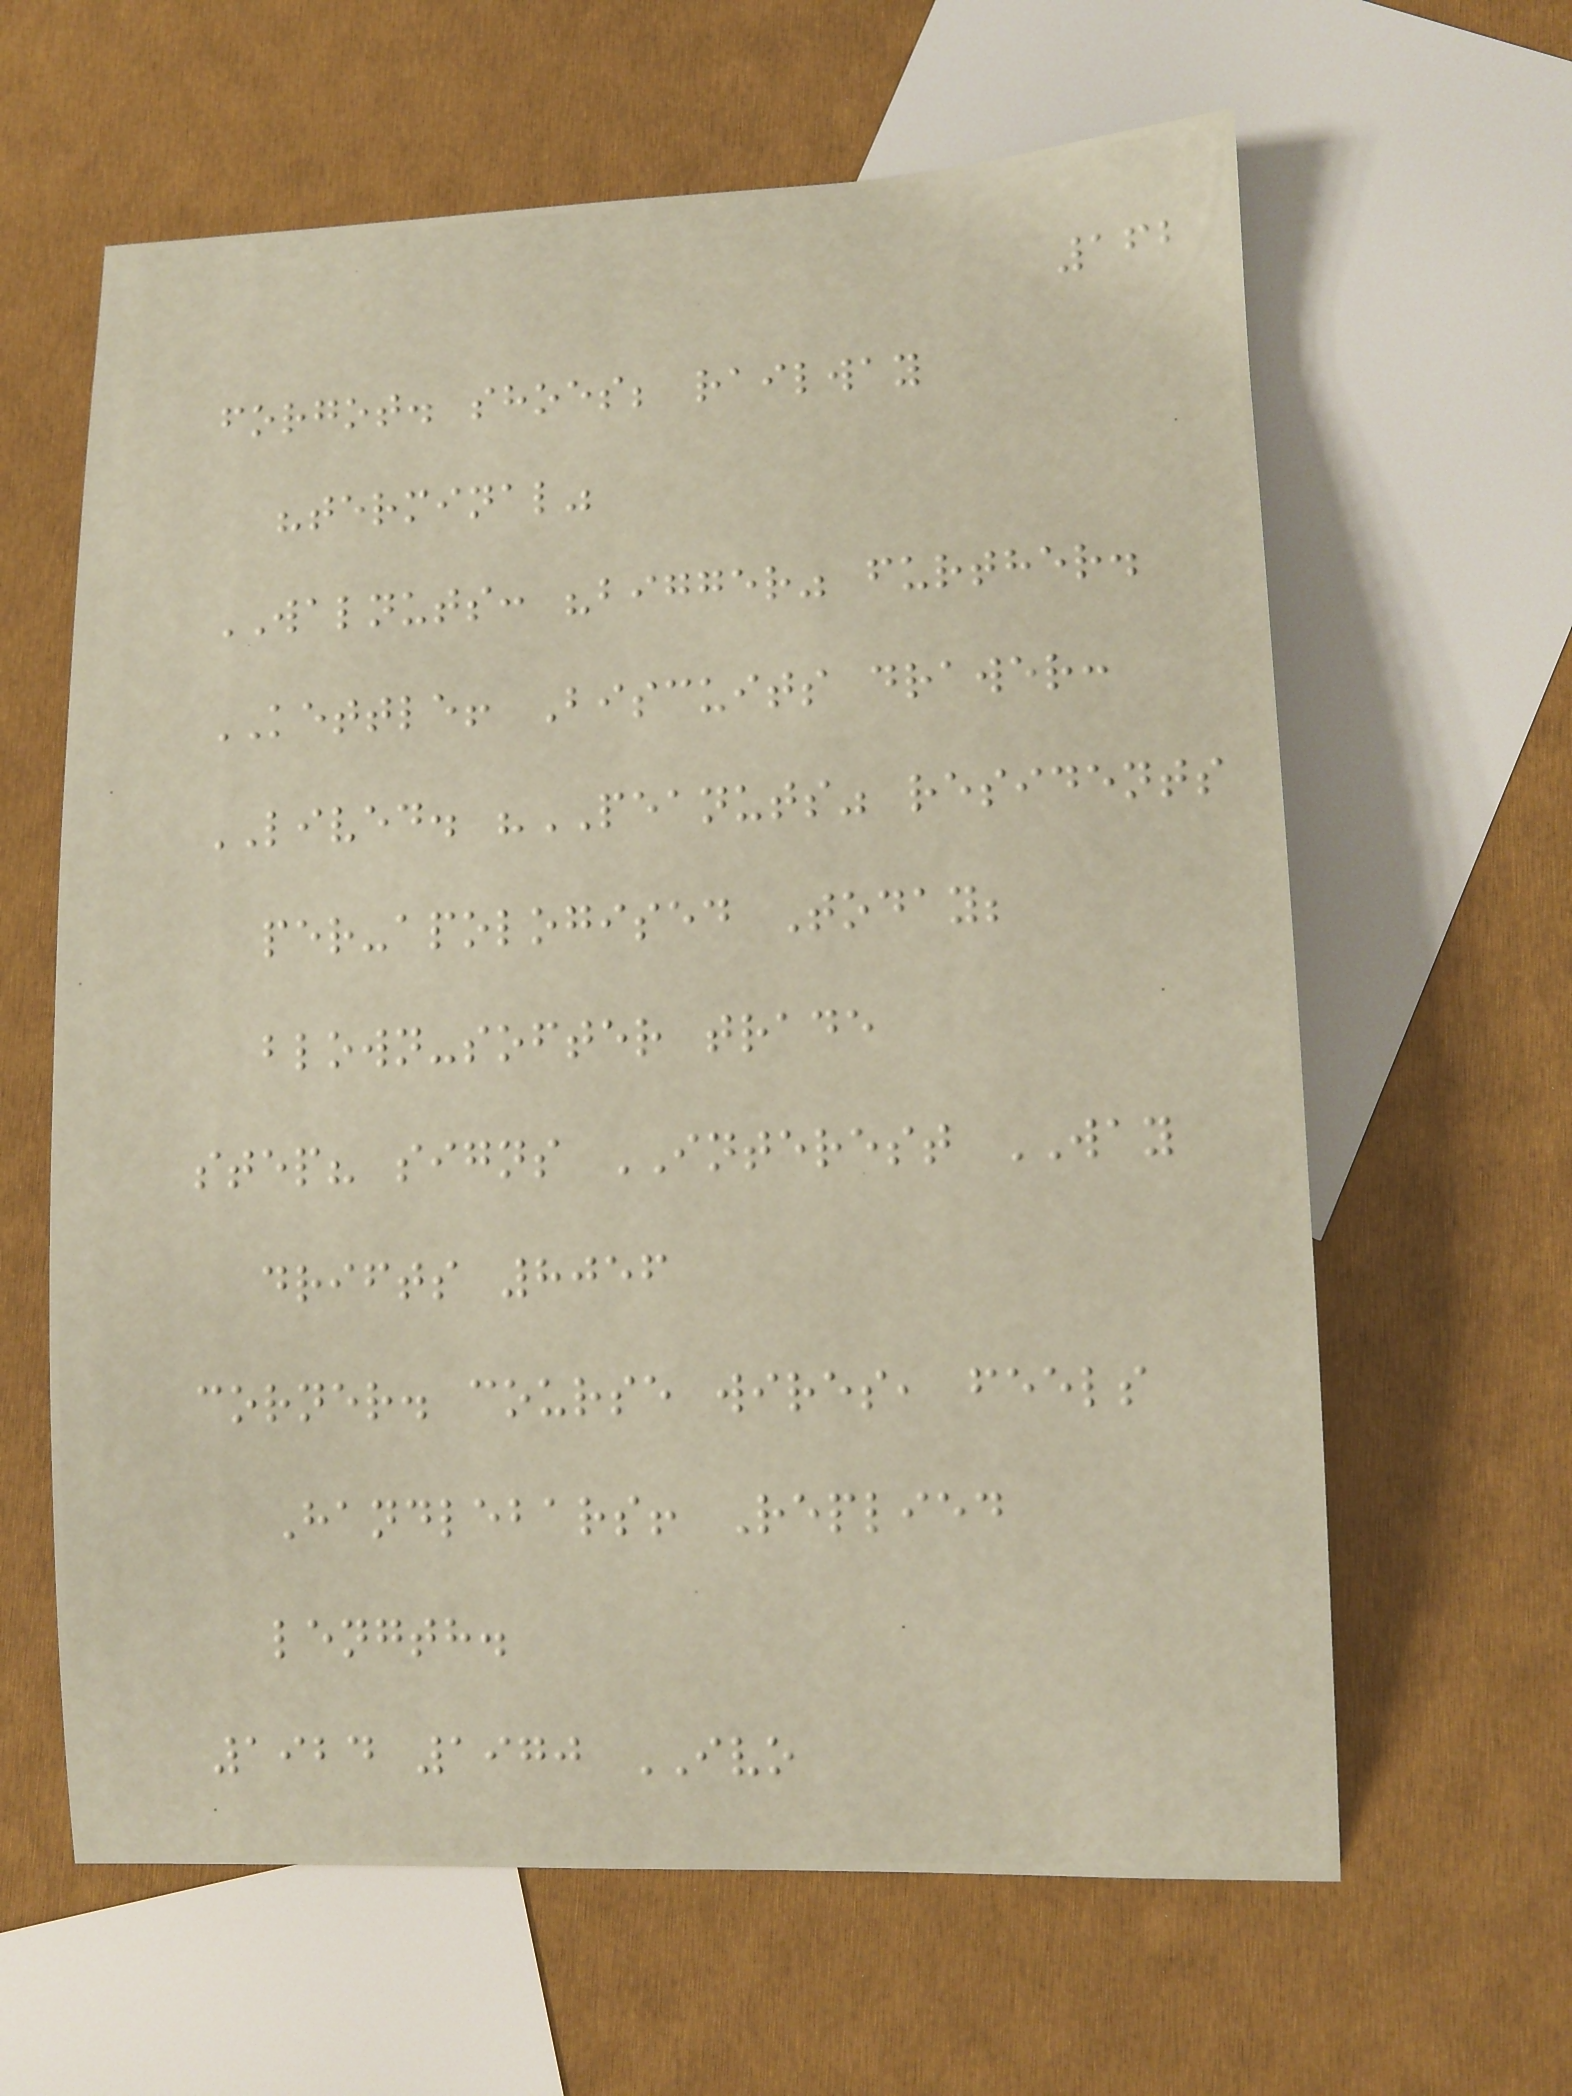162
forgot. shoes; railway
"terminal"
WALNUTS: "bigger" further.
KETTLE! Biscuits drawer:
LIVED. "PEANUTS" residents
per-apologised Today;
blown-softer trade
step? signs INTEREST WAY
drifts 8056
corner. course wires, feels
Handlebars! Replied
length.
1924 1970 IVO
